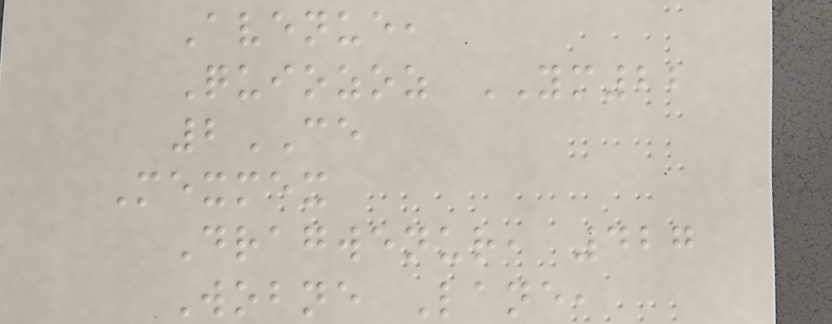Avenue,
Quiozoz YM22
2CE
Mexmex
Dragwenur, 427
Wobne Lane,
